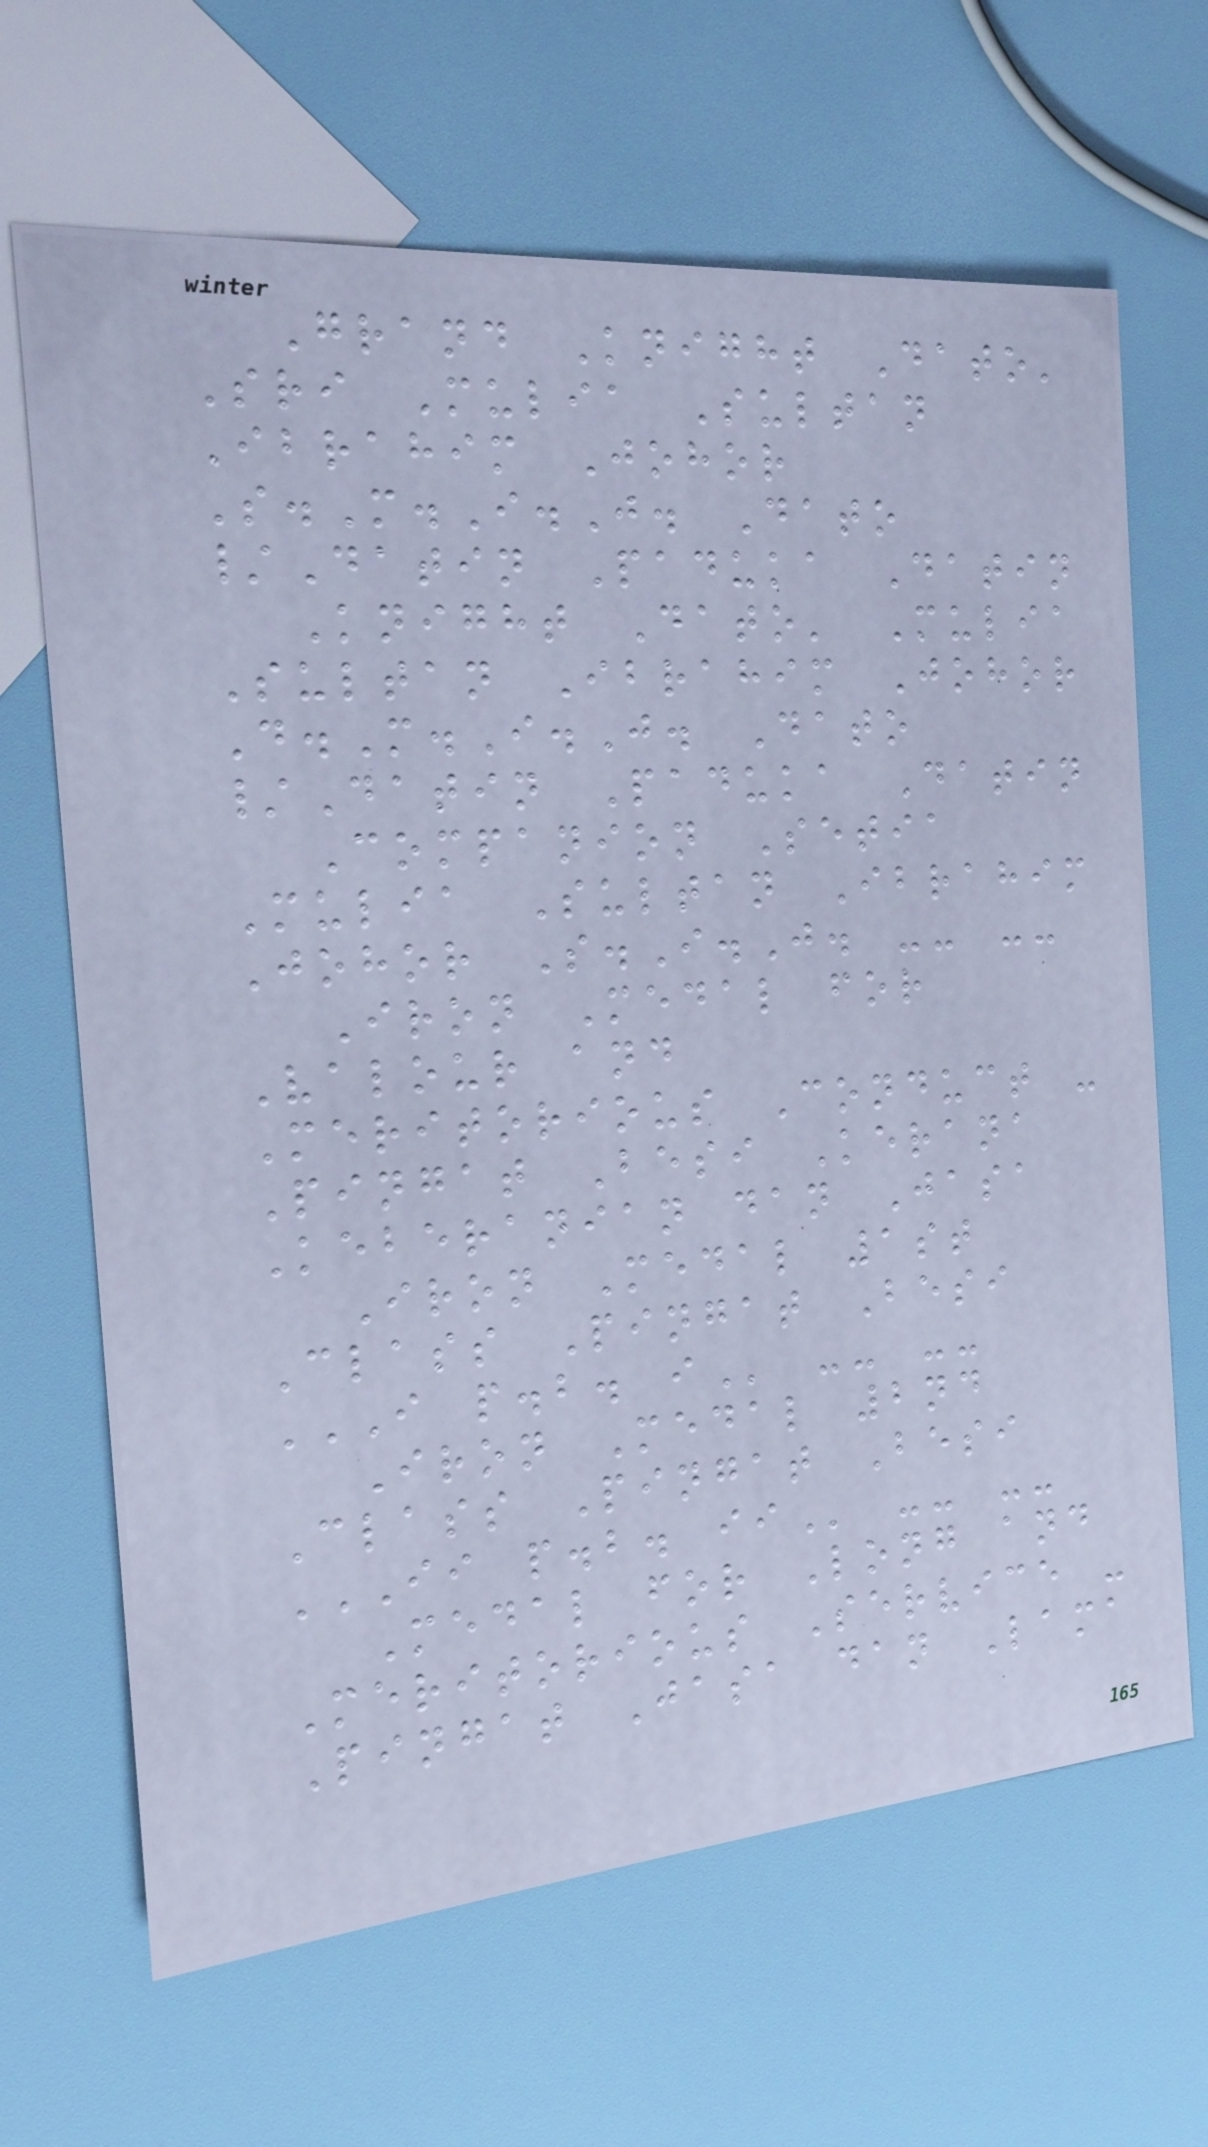Grand Knight Dato'
Sri Mulia Sultan
Ibrahim Johor
S.M.I.J. Dato
/Datin Paduka Datin
Knight Dato' Mulia
Sultan Ibrahim Johor
D.M.I.J. Dato
/Datin Paduka Datin
Companion Setia
Mulia Sultan Ibrahim
Johor S.I.J. -- --
Iron Medal for
Valour and
Meritorious Conduct -
Pingat Besi Kerana
Keberanian dan Jasa
Iron Medal 1st
Class Pingat Besi
I P.B. I -- --
Iron Medal 2nd
Class Pingat Besi
II P.B. II -- --
Medal for Long and
Meritorious Service -
Pingat Jasa dan Lama
